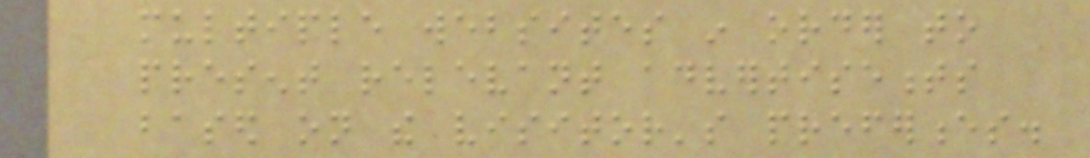multiple websites in order to
present relevant advertisements
based on the visitor's preferences.
